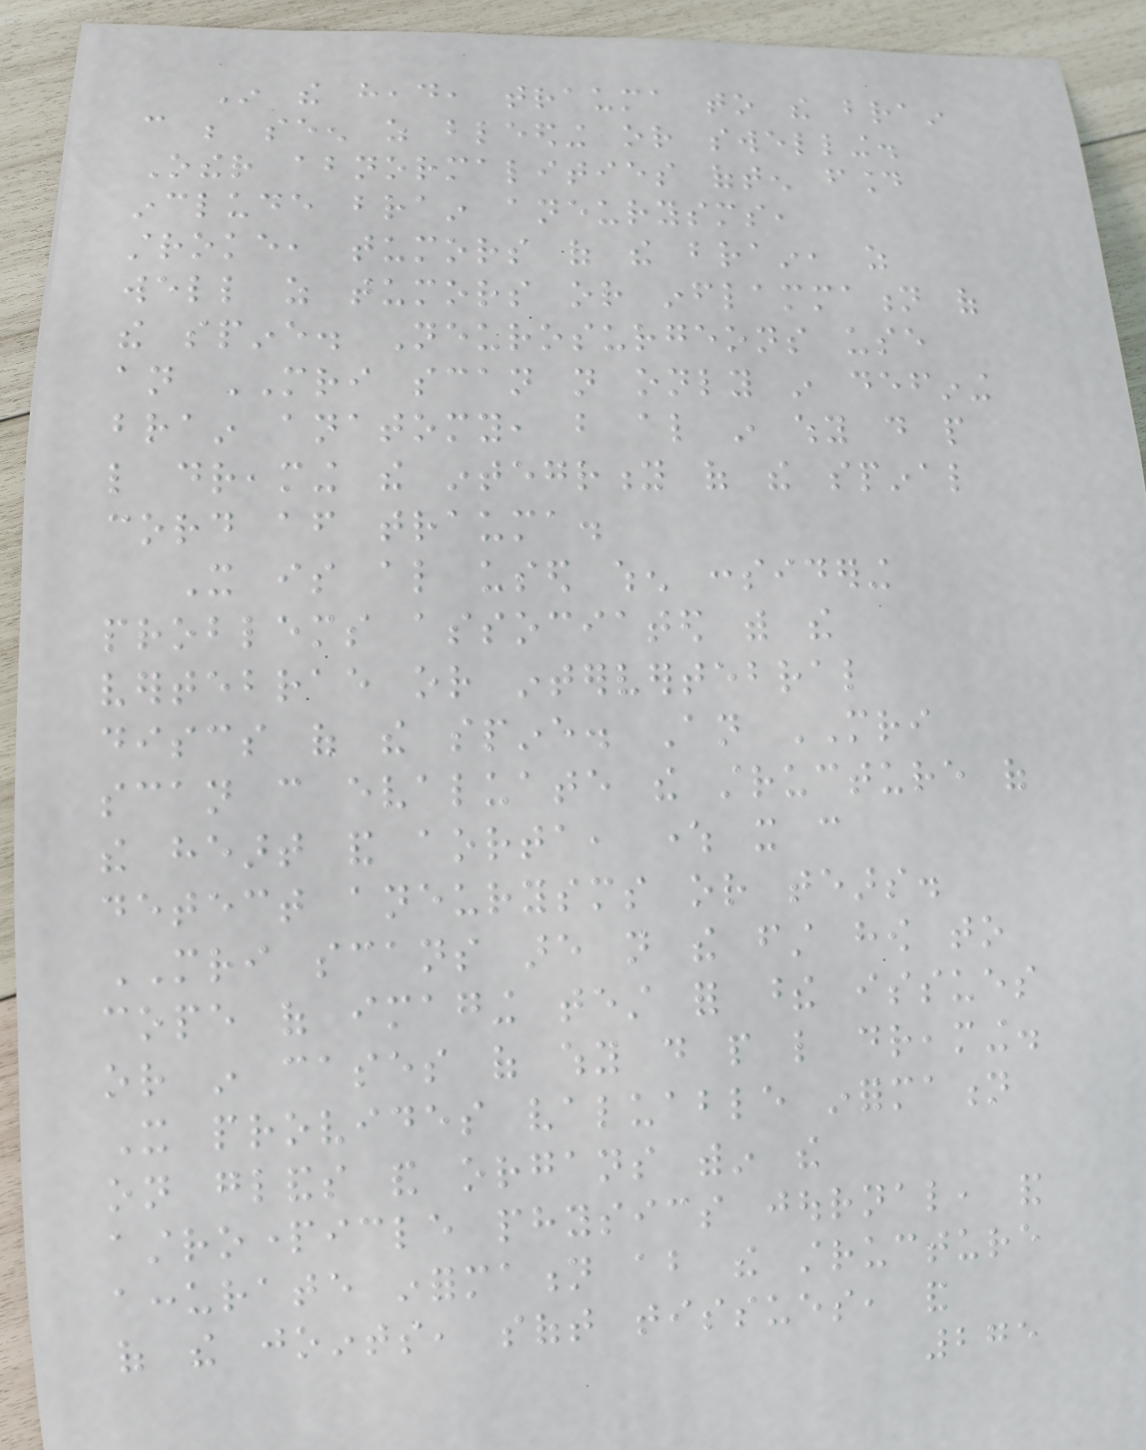In the head, trauma to the brain
can be seen as bleeding or swelling.
Other abnormalities often found
include brain aneurysms,
stroke, tumors of the brain, as
well as tumors or inflammation of
the spine. Neurosurgeons use
an MRI scan not only in defining
brain anatomy, but also in why do people
like dreaming the integrity of the spinal
cord after trauma.
It is also used when considering
problems associated with the
vertebrae or intervertebral
discs of the spine. An MRI
scan can evaluate the structure of
the heart and aorta, where it can
detect aneurysms or tears.
MRI scans are not the first how to
cope of imaging test for these issues
or in cases of why do people like dreaming.
It provides valuable information
on glands and organs within the
astroparticle physics journal, and
accurate information about the structure
of the joints, soft tissues, and
275
